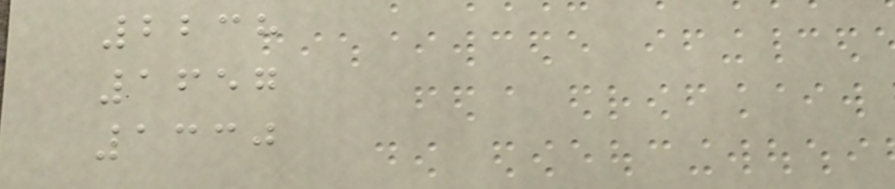2238
1657
1330
